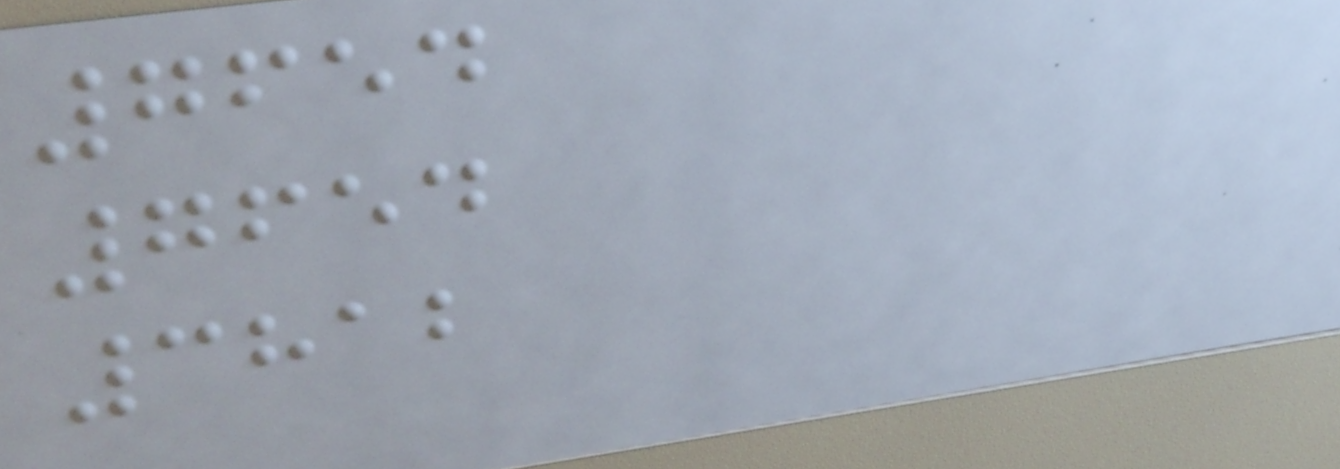7654
7654
3812
